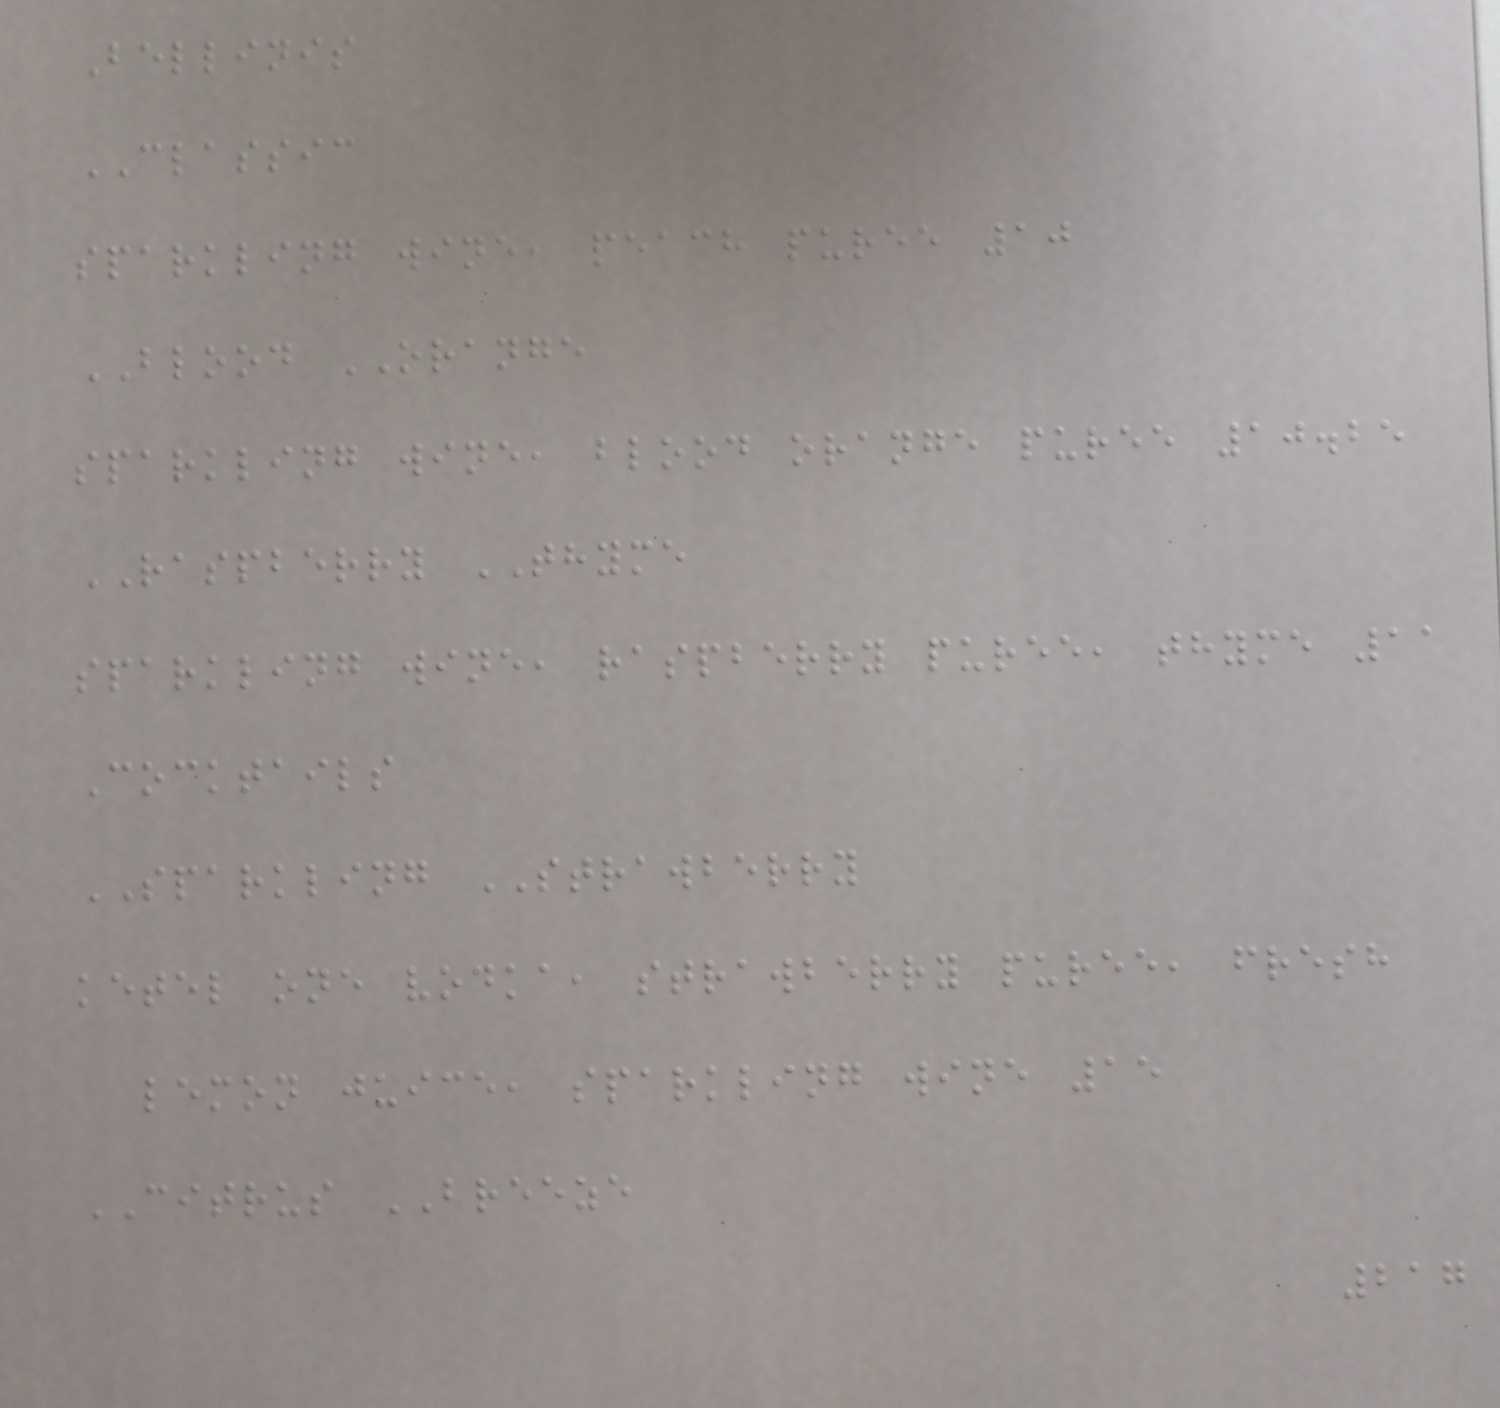Bellinis
CLASSIC
sparkling wine, peach puree 10
BLOOD ORANGE
sparkling wine, blood orange puree 10.25
RASPBERRY THYME
sparkling wine, raspberry puree, thyme 11
Cocktails
SPARKLING STRAWBERRY
ketel one vodka, strawberry puree, fresh
lemon juice, sparkling wine 15
CITRUS BREEZE
217
